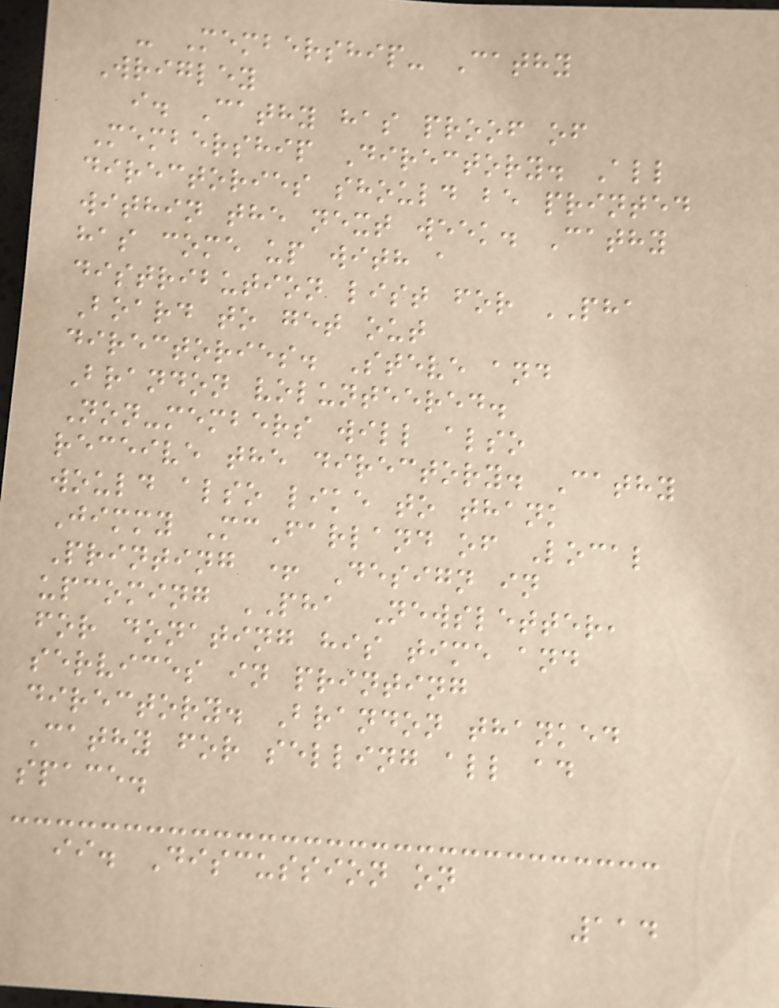- Membership- Cathy
Wrigley
i. Cathy has proof of
Membership Directory. All
directories should be printed
within the next week. Cathy
has come up with a
distribution list for PHA
Board to get out
directories. Steve and
Brandon volunteered.
Non-members will also
receive the directory. Cathy
would also like to thank
Jimmy McFarland of Local
Printing + Design in
upcoming PHA Newsletter,
for donating his time and
services in printing
directory. Brandon thanked
Cathy for selling all ad
space.
ii. Discussion on
114
